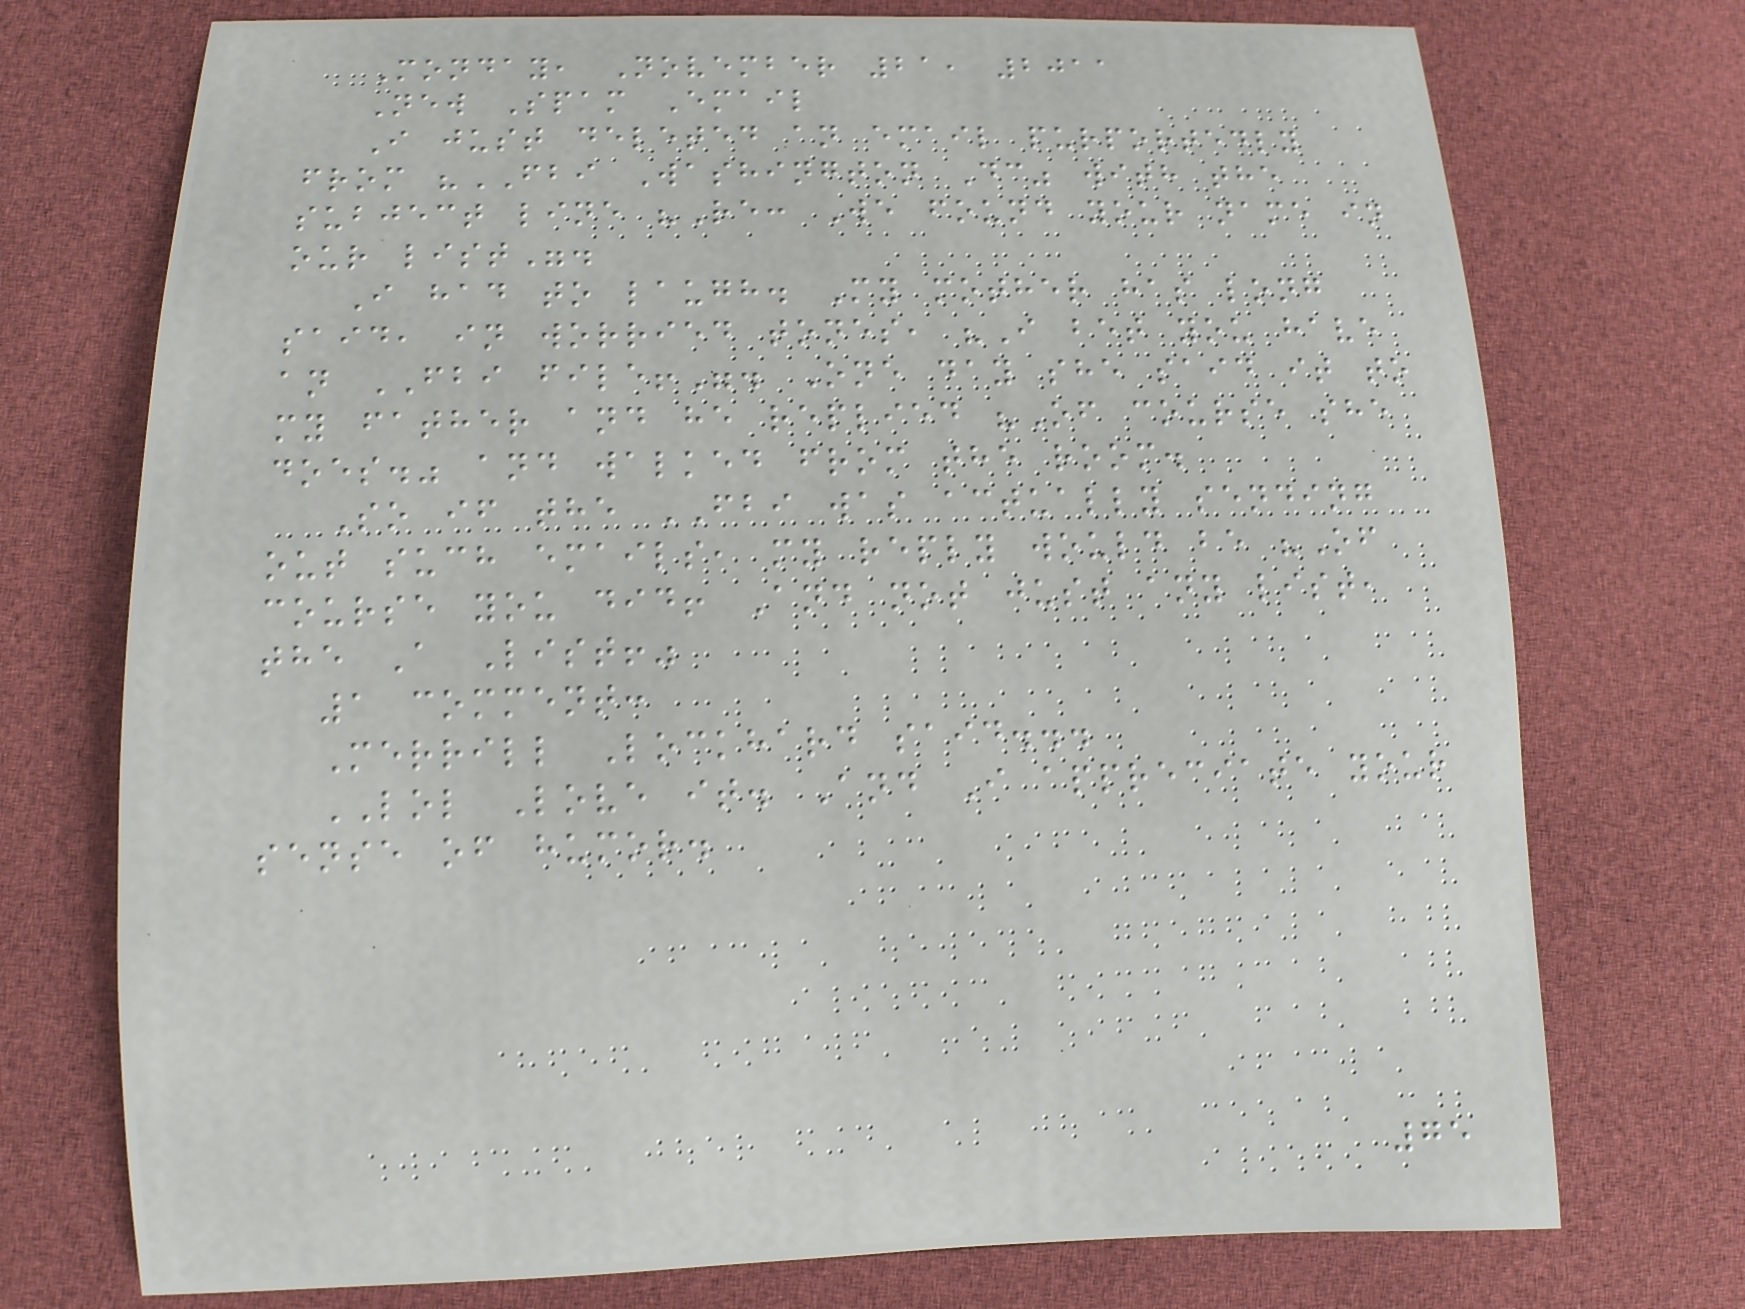Monday, November 21, 2011
New Spam Email
I just deleted an email purportedly
from "FBI Washington Dc" with the
subject line "Re: We found your name in
our list".
I had to laugh. My mother has long
said, in worried tones, "I bet you have
an FBI file!". One day she said it to
my father and he replied "Of course she
does." and walked from the room.
So if the FBI was actually sending
out such emails, my reply would be "Of
course you did! And not just any list,
the A List!"
1 comment:
Merrill Lockhard said...
LOL Love it. And I appreciate your
sense of humor.
75
